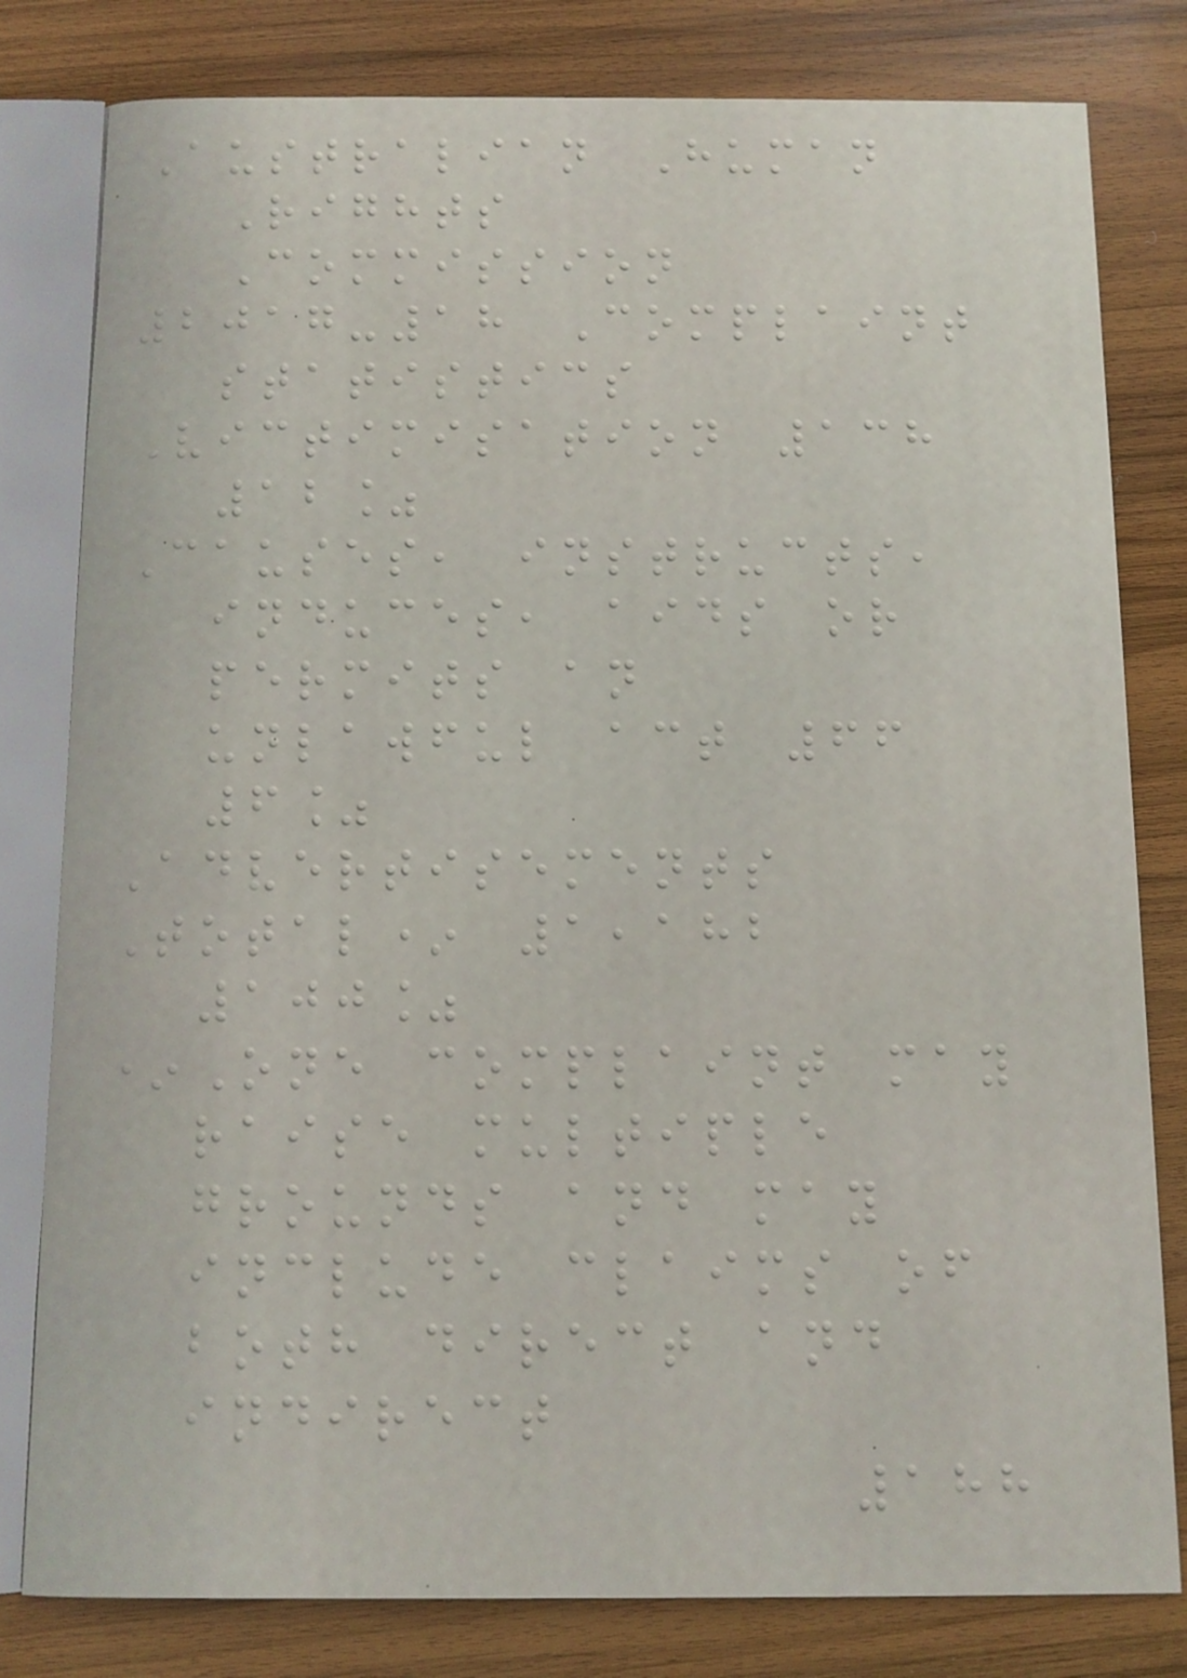Australian Human
Rights
Commission
2017-18 Complaint
statistics
Victimisation 138
12%
Causes, instructs,
induces, aids or
permits an
unlawful act 66
6%
Advertisements
Total* 1,182
100%
*One complaint may
raise multiple
grounds and may
include claims of
both direct and
indirect
188
